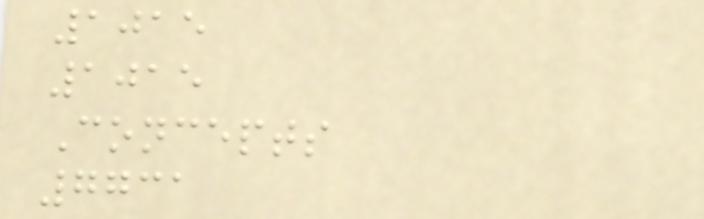1015
1015
Concepts
7731
